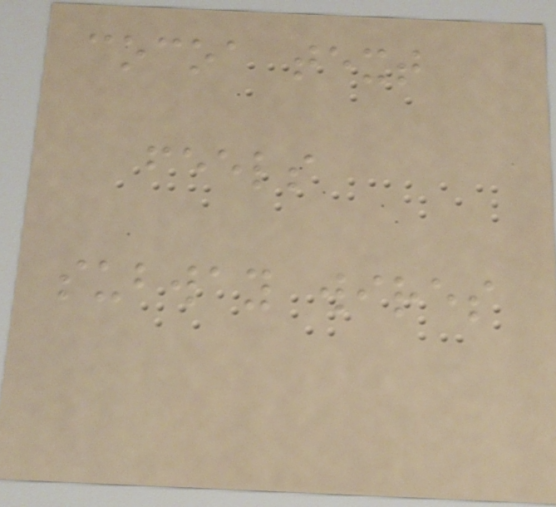cocoa text
feels
subway wires
